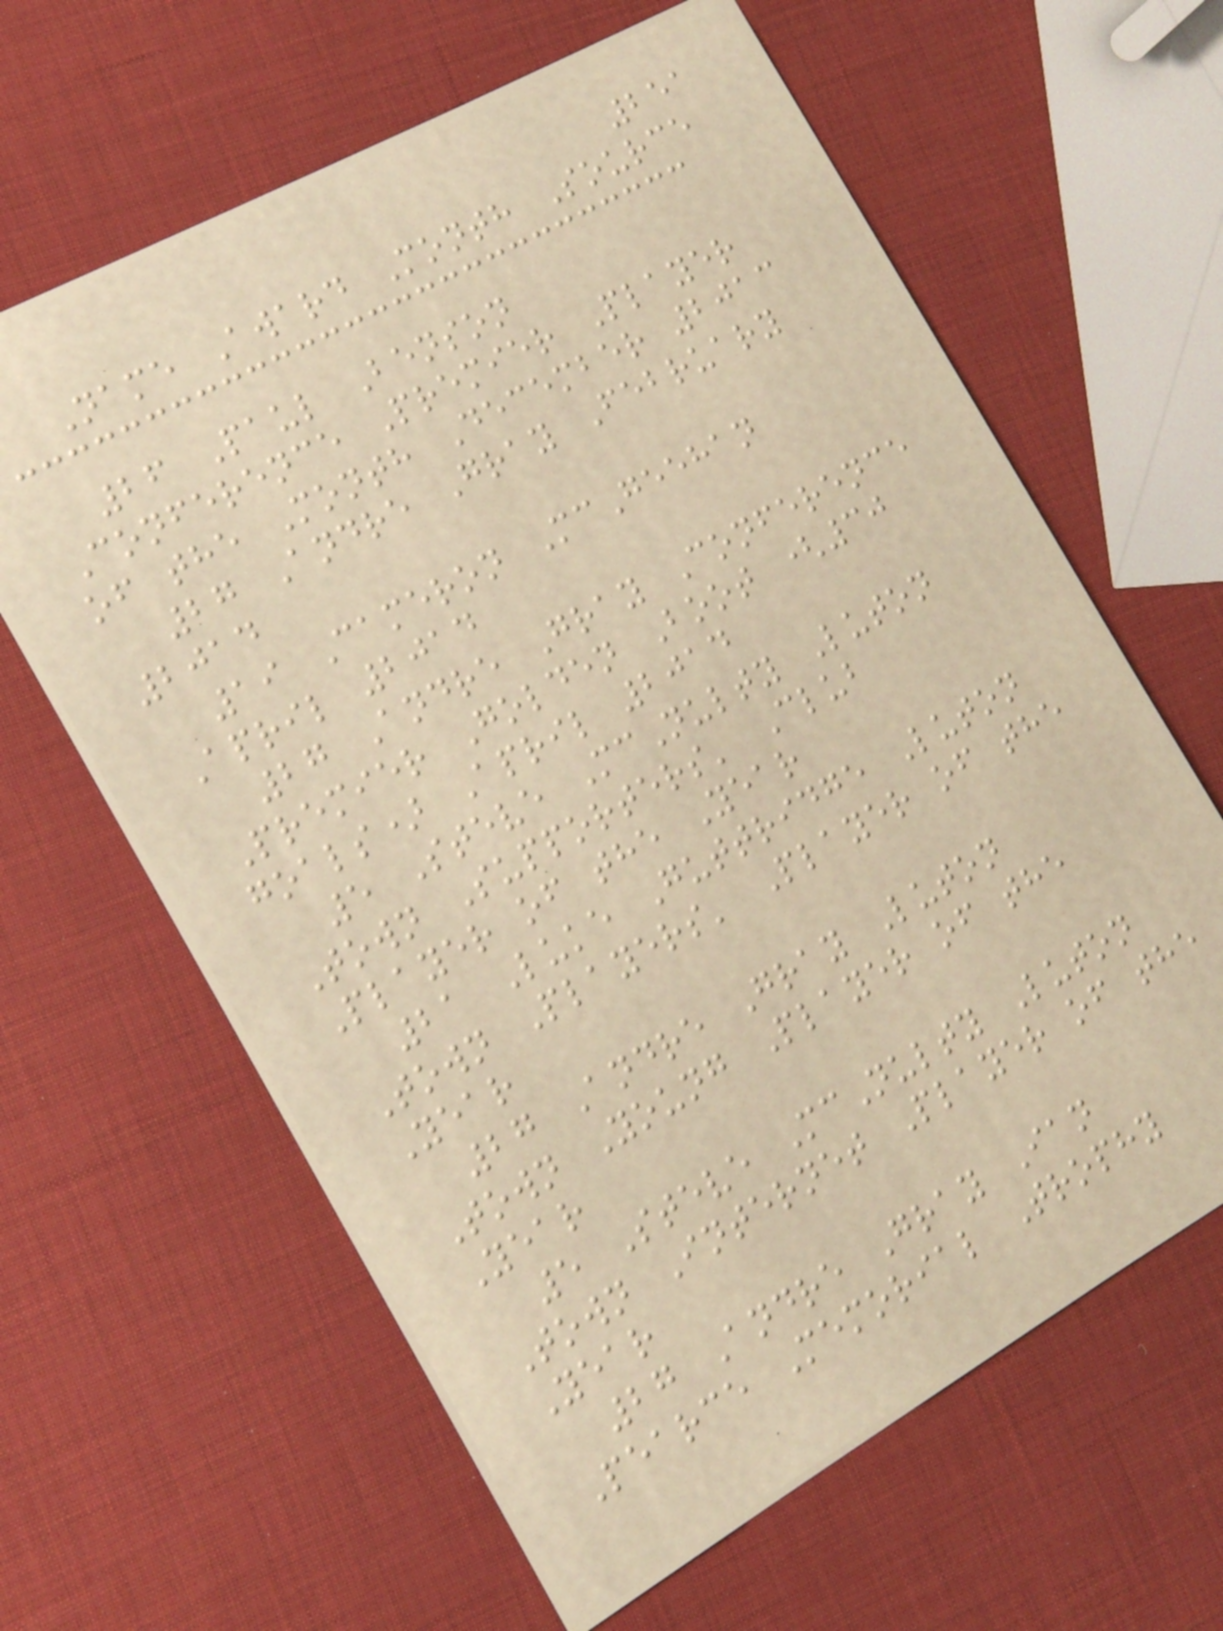251
Name Award Month Source
26 Paul Benson
Conference Premier Player
of the Month December 2013
27 Andre Gray February
2014
19 Cameron McGeehan
April 2014
27 Andre Gray Conference
Premier Golden Boot (30
goals) April 2014
5 Steve McNulty Luton
Town Supporters' Club
Player of the Year
21 Luke Guttridge Luton
Town Players' Player of the
Year
27 Andre Gray Luton
Town Young Player of the
Year
5 Steve McNulty Luton
Town Internet Player of the
Year
27 Andre Gray Ian
Pearce Memorial Trophy
